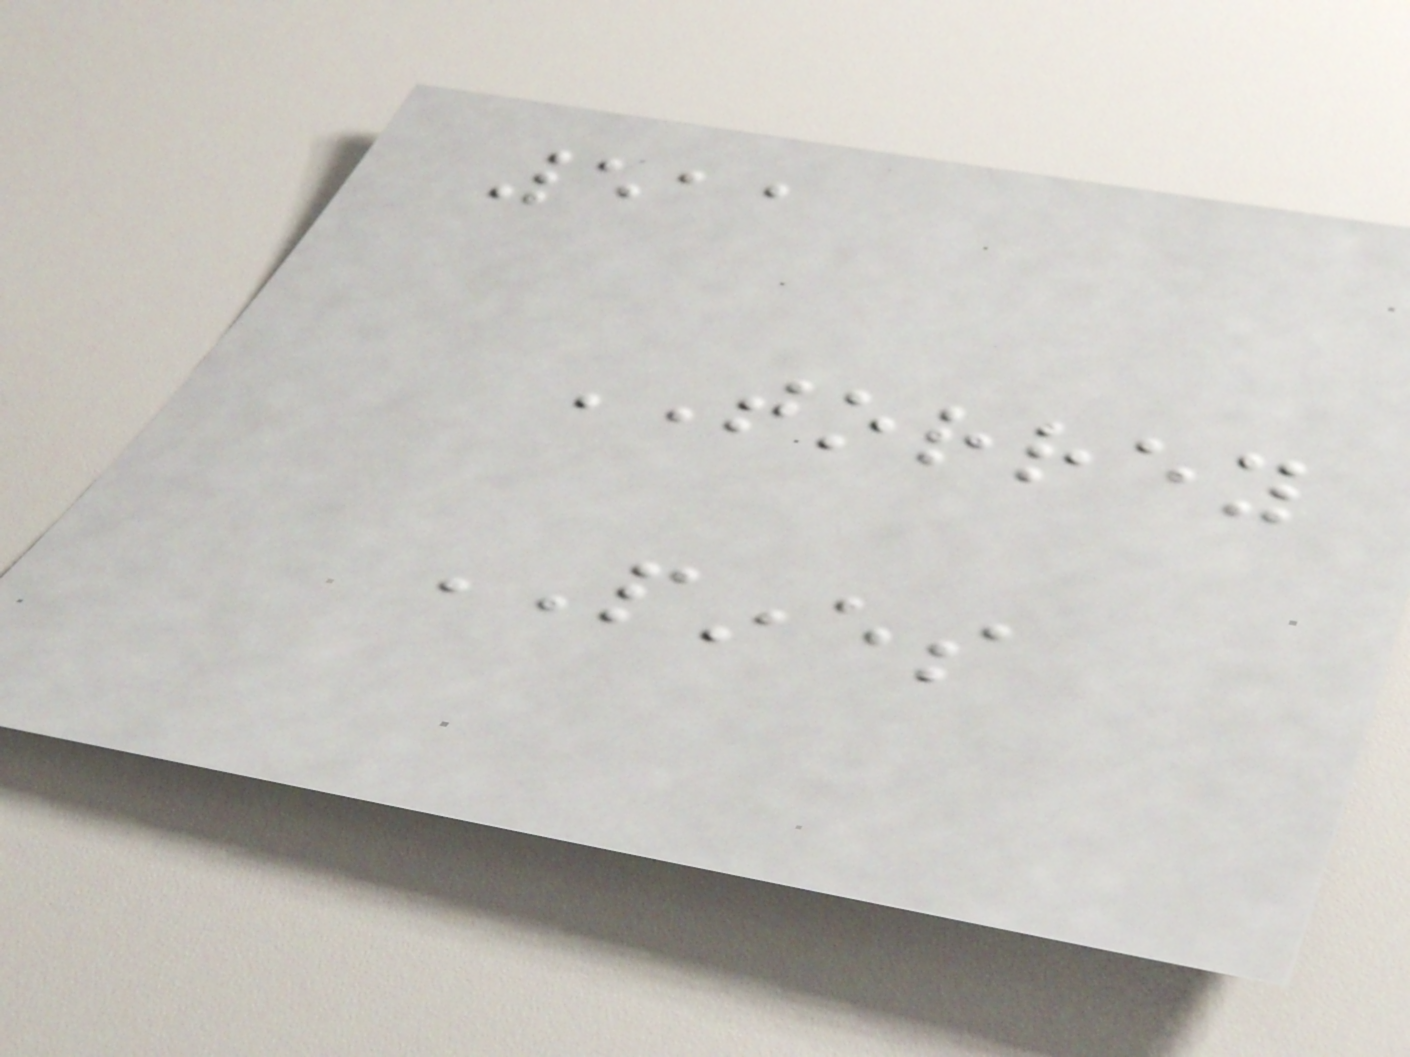511
TORREY
PINES
